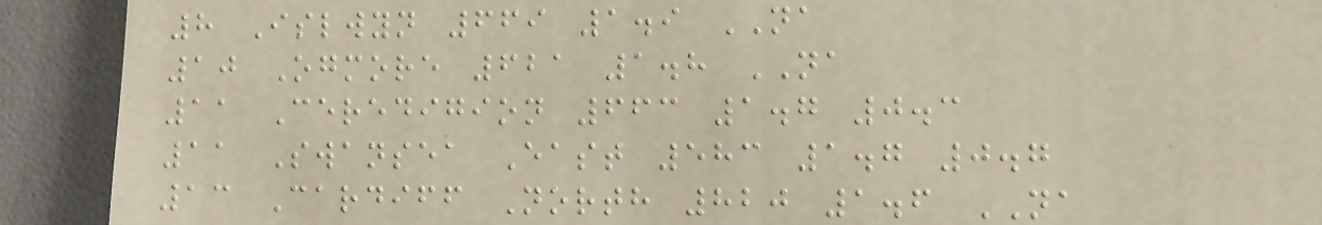8 Islwyn 669 1.9 NA
10 Ogmore 621 1.8 NA
11 Ceredigion 663 1.7 0.3
11 Swansea East 583 1.7 0.7
13 Cardiff North 820 1.6 NA
